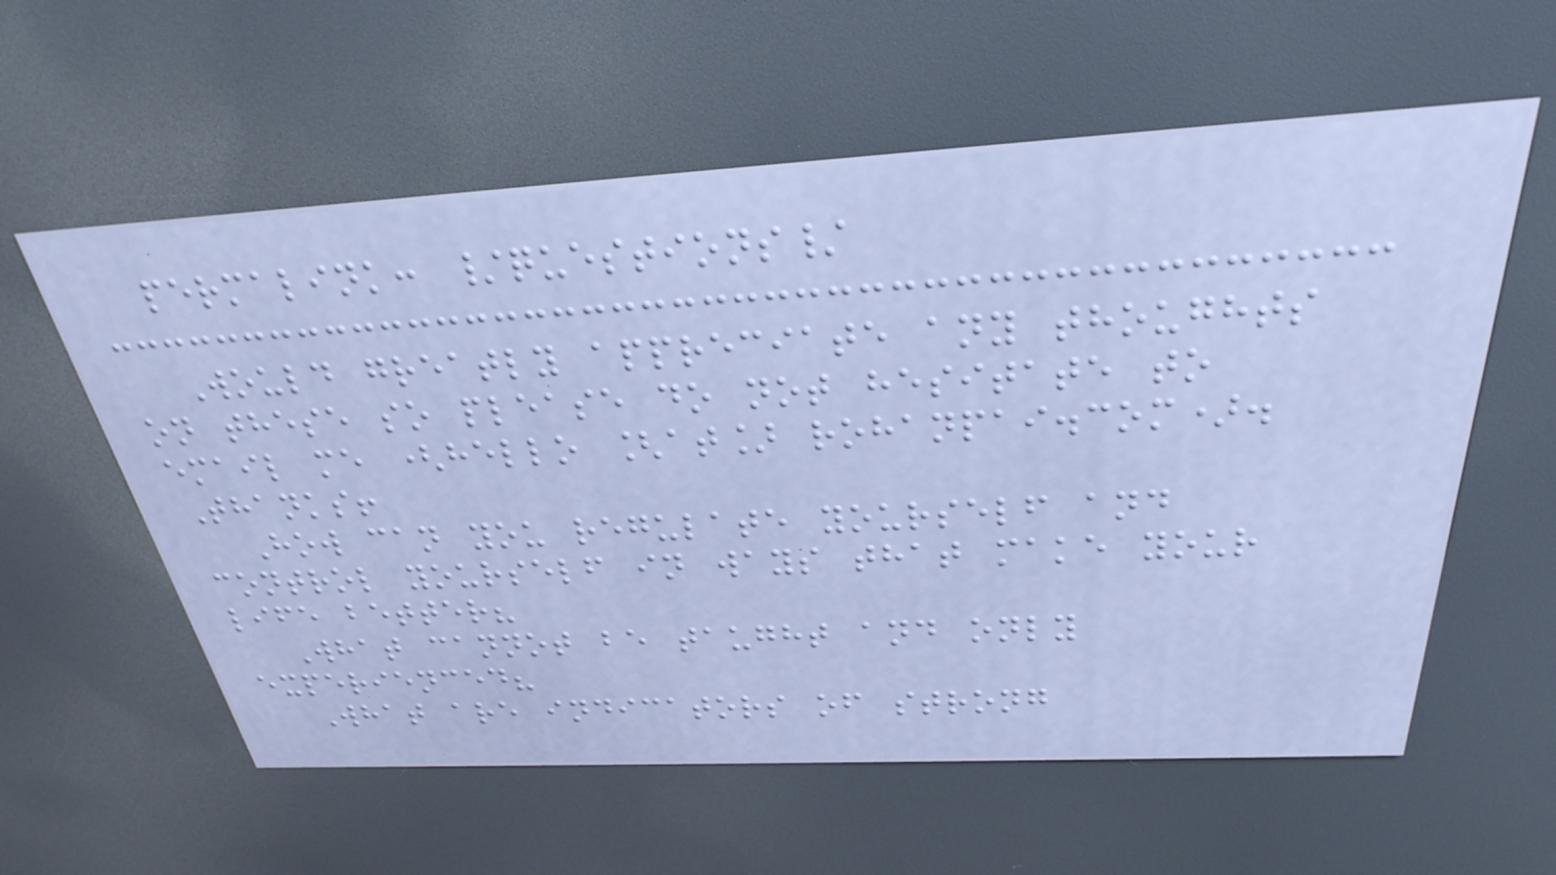permalink: /questions/
Would greatly appreciate any thoughts
on these so please do not hesitate to
email me (hello [at] rohanpai.com).
Thanks!
How can you regulate yourself and
control yourself in ways that make your
life better?
What cannot be taught and only
experienced?
What are indicators of strong
